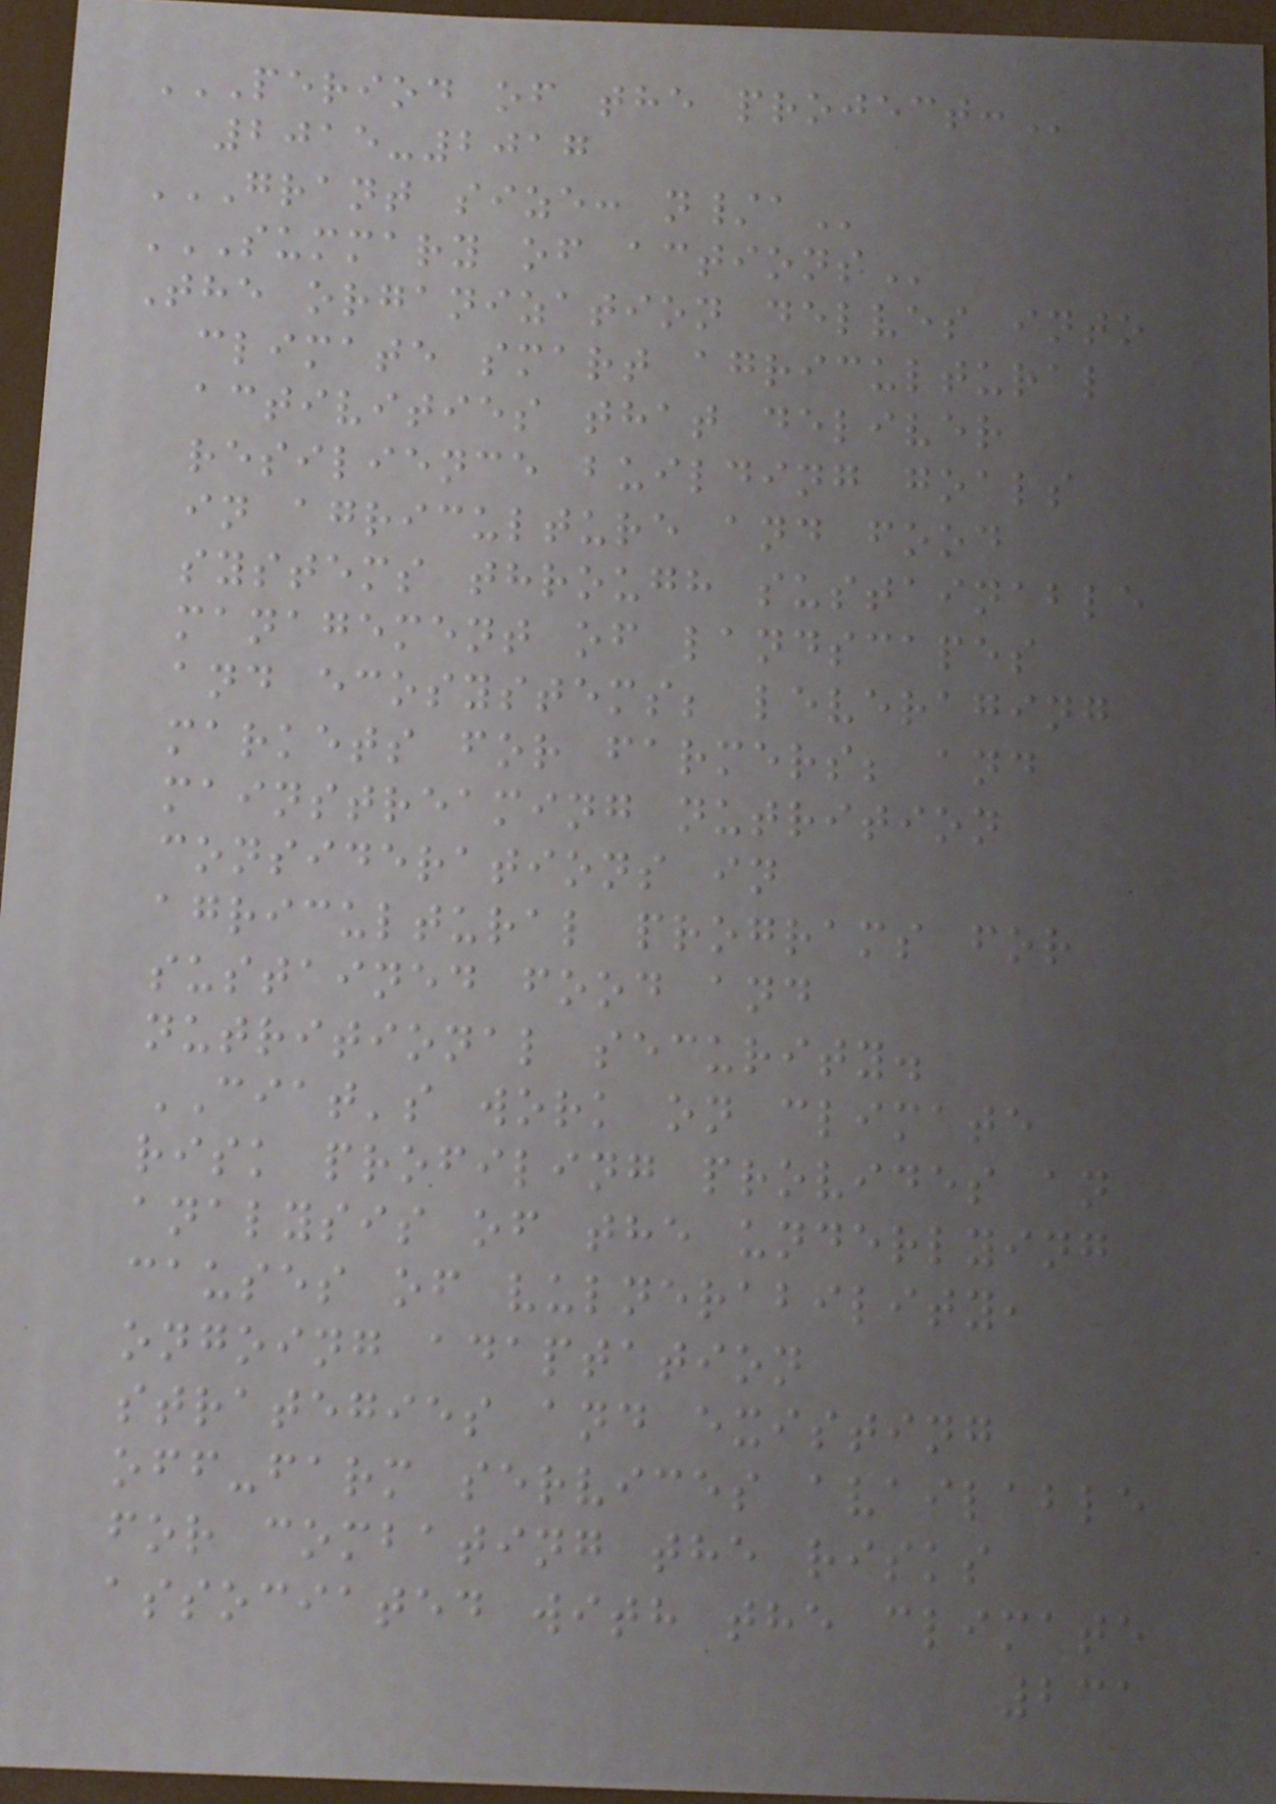PERIOD OF THE PROJECT:
2015-2017
GRANT SIZE: N/A
SUMMARY OF ACTIONS
The organization delves into
climate smart agricultural
activities that deliver
resilience building goals
in agriculture and food
systems through sustainable
management of landscapes
and ecosystems; leveraging
markets for farmers; and
mainstreaming nutrition
considerations in
agricultural programs for
sustained food and
nutritional security.
CIAT's work on climate
risk profiling provides an
analysis of the underlying
causes of vulnerability,
ongoing adaptation
strategies and existing
off-farm services available
for combating the risks
associated with the climate
231
